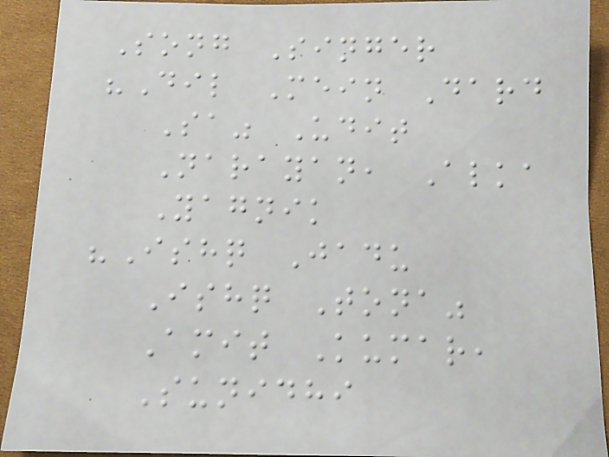Song Singer
"Dil Mein Dard
Sa" Udit
Narayan, Alka
Yagnik
"Ishq Jadu
Ishq Tona"
Amit Kumar,
Sunidhi
